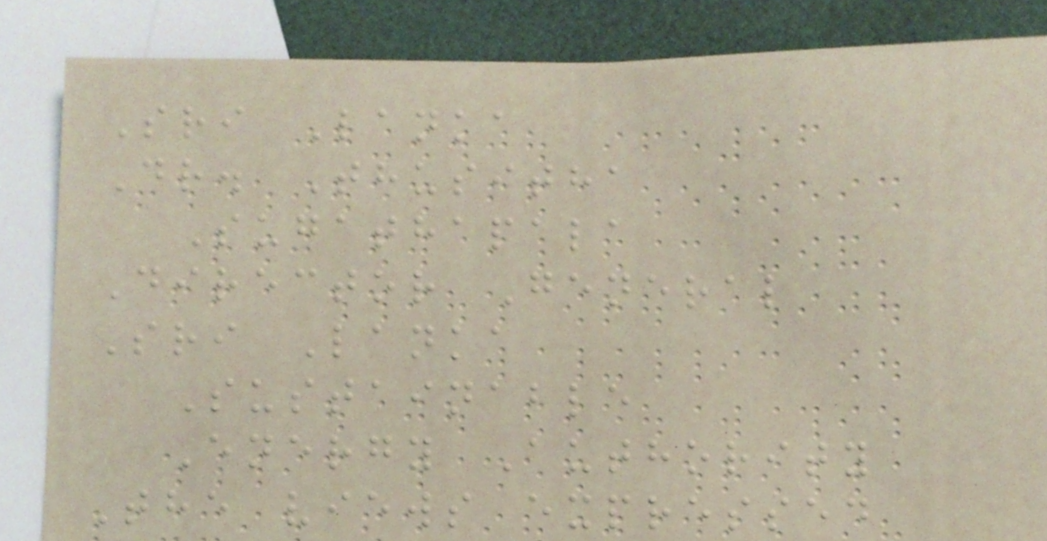Sri Lanka
Dr. Thusitha
Sugathapala
Director General
Sri Lanka
Sustainable
Energy Authority
The views expressed
